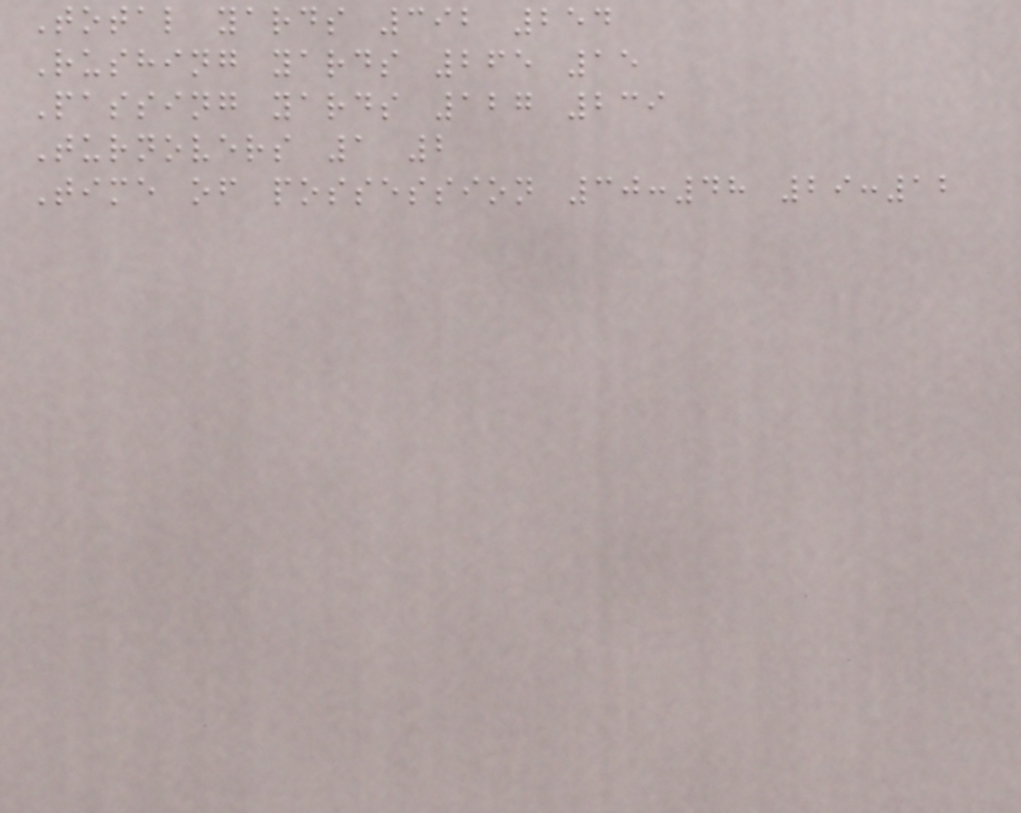Total yards 392 254
Rushing yards 265 15
Passing yards 127 239
Turnovers 1 2
Time of possession 30:48 29:12
